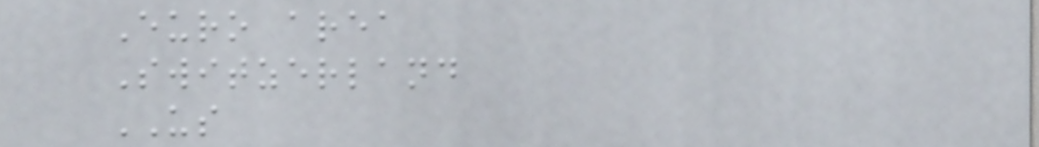Euro area
Switzerland
US
